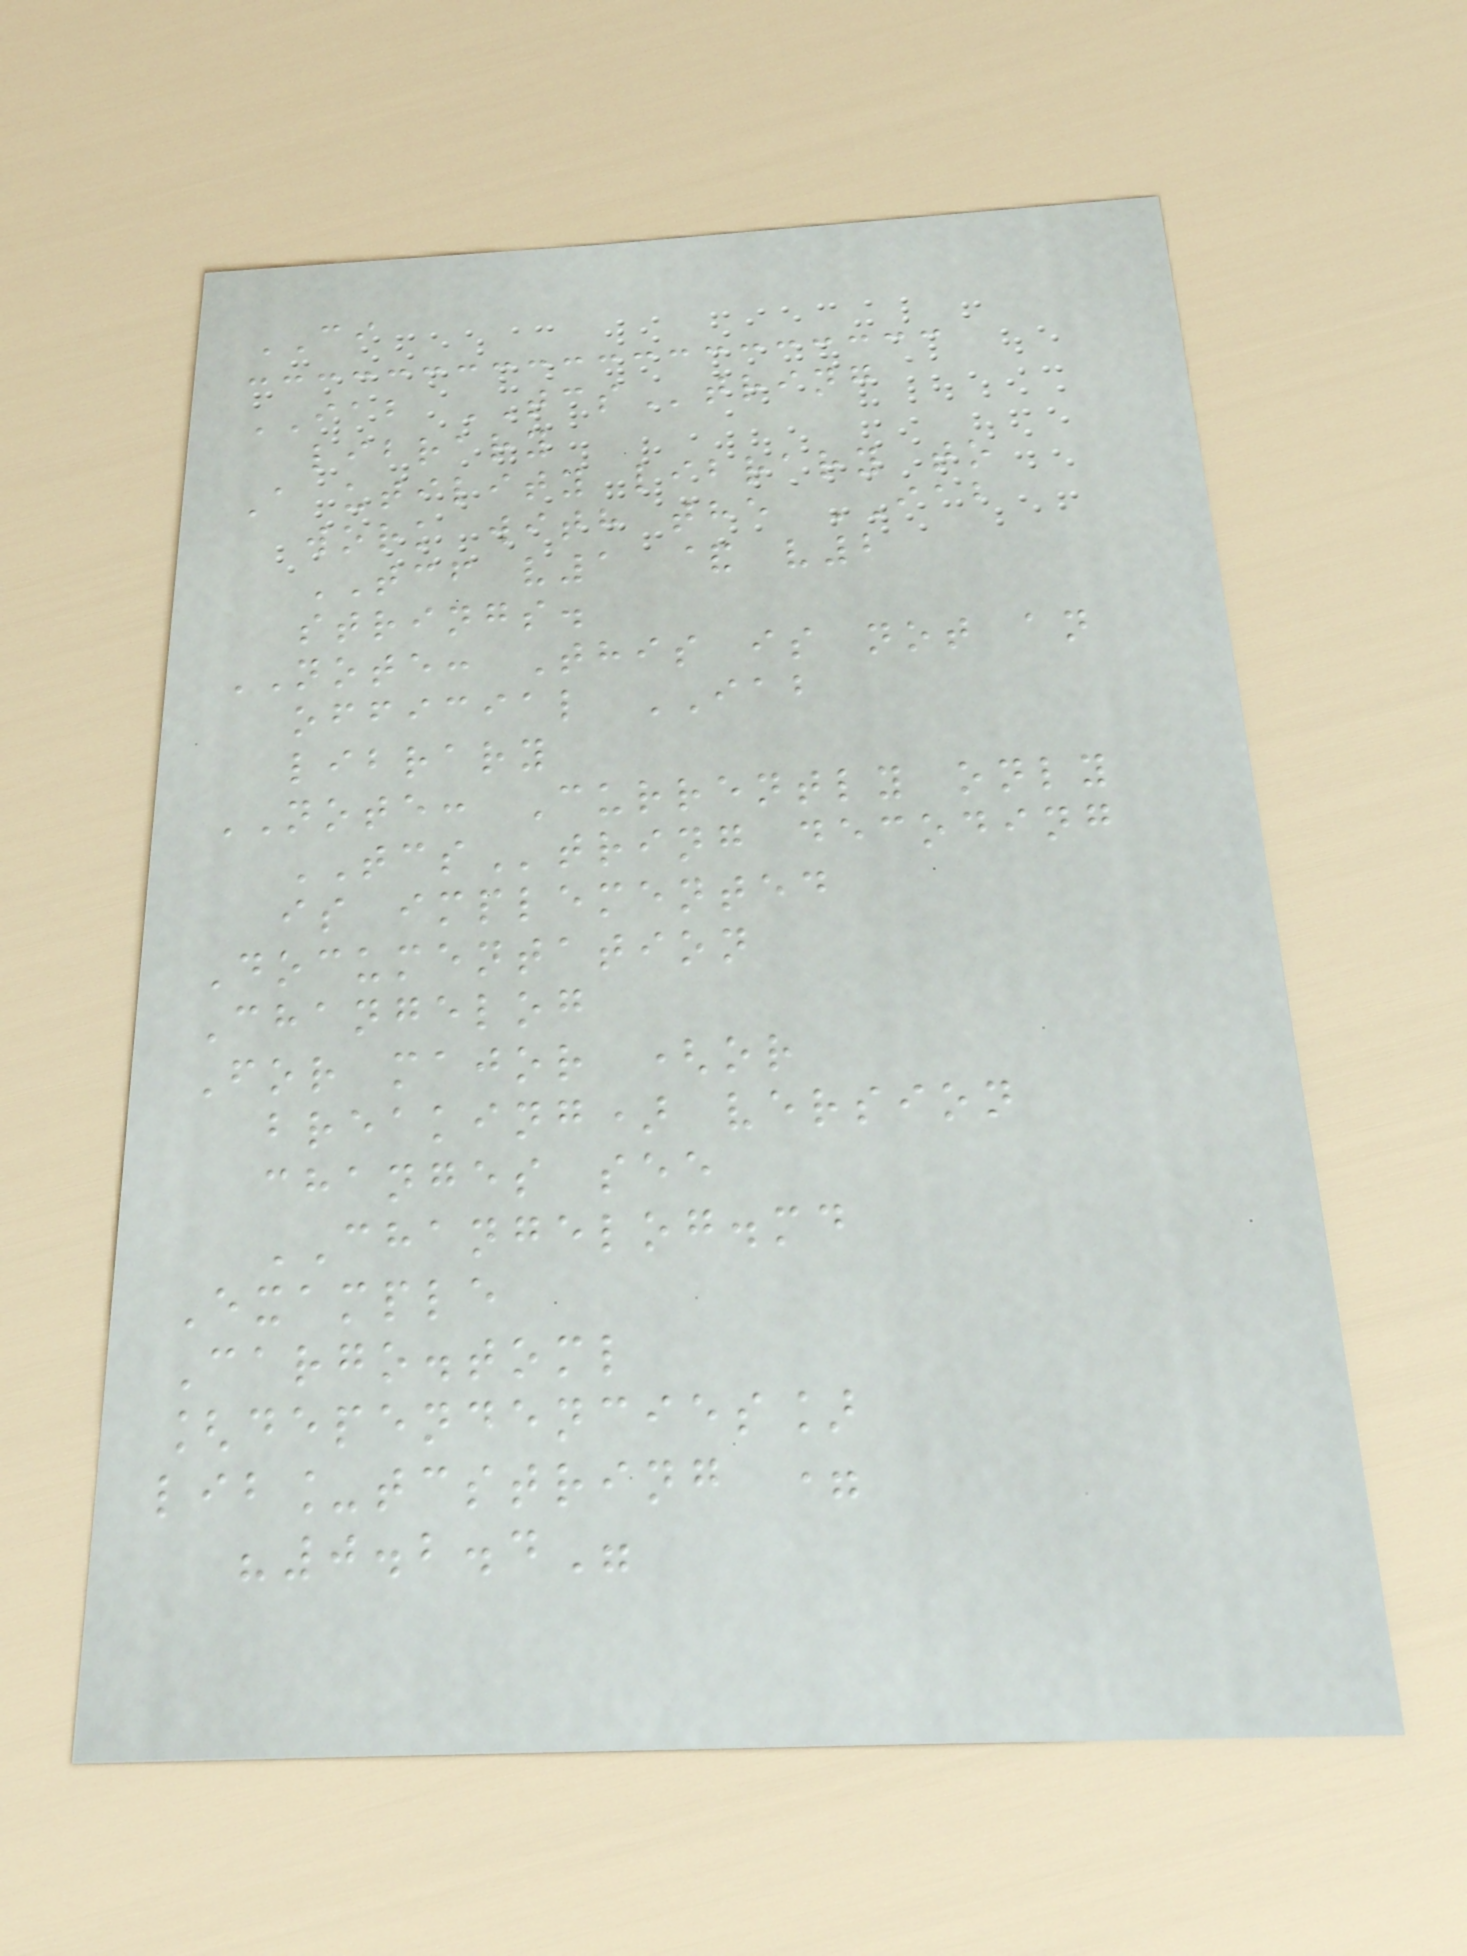CI
IAB TCString
library
A utility library to
work with the IAB
TCF v1 & v2
strings.
NOTE: This is not an
official IAB
library
NOTE: Currently only
TCString decoding
is implemented
Documentation
Changelog
For major (or
breaking) version
changes see
CHANGELOG.md
Example
Cargo.toml
[dependencies]
lib_tcstring =
"0.2.4"
